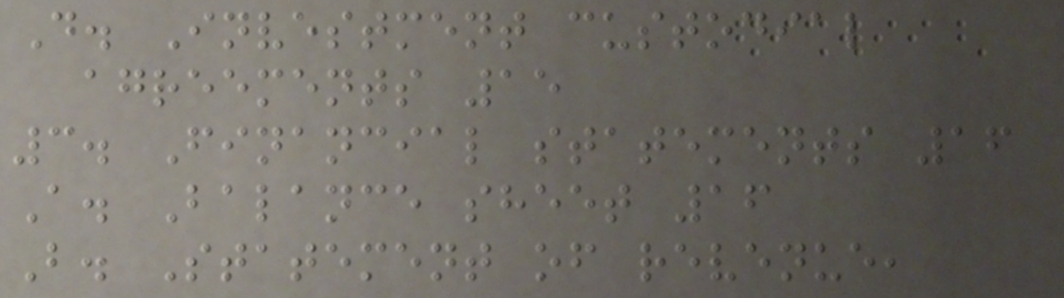D. Investment custodial
agreements 15
3. Financial statements 16
A. Balance sheet 16
B. Statement of revenue,
